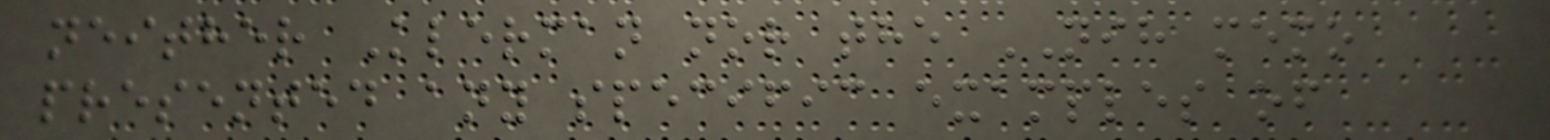neither Klerman nor the NIH memo
presented any specific examples of
